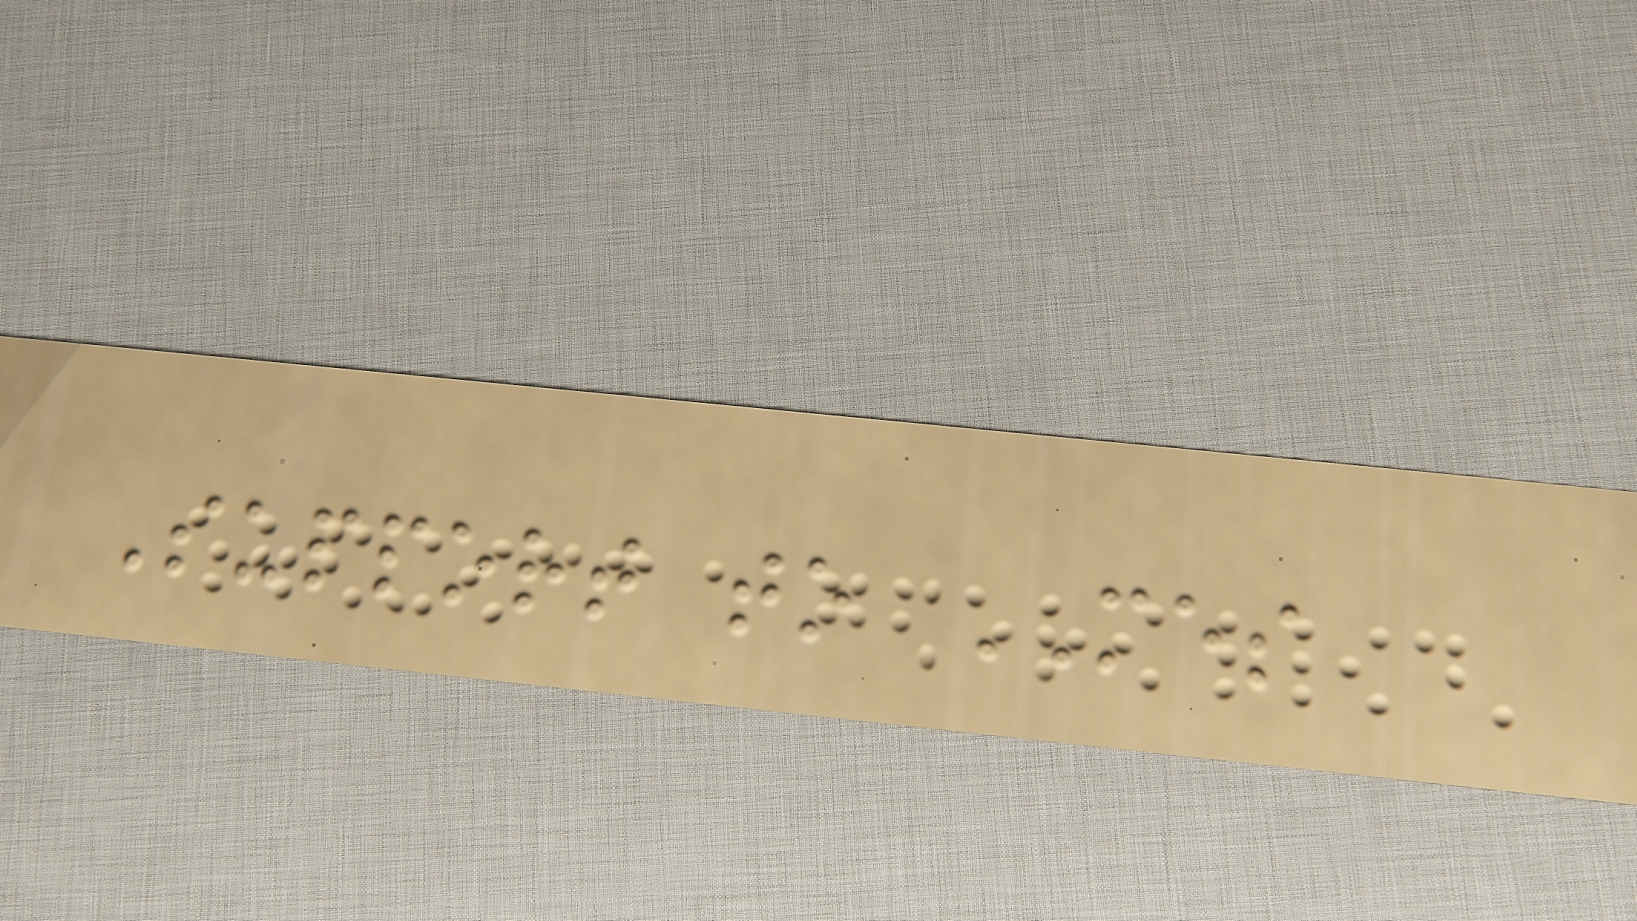Support to MES
